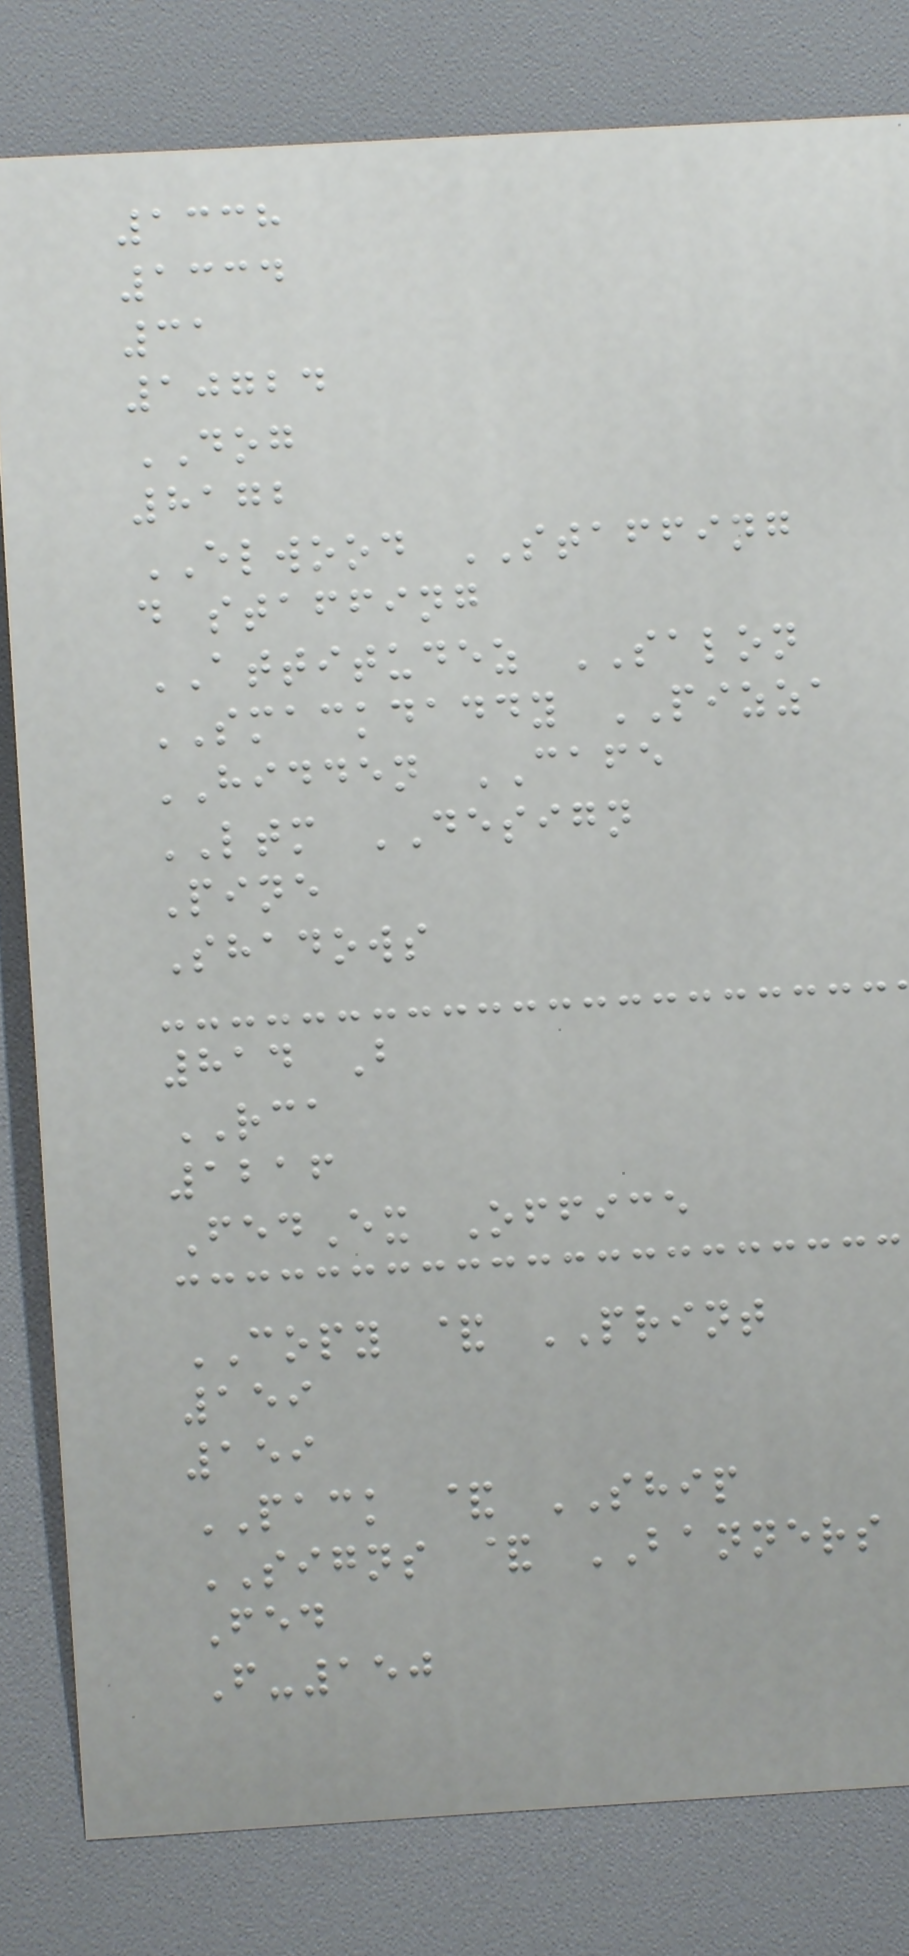1338
1334
31
10724
DOG
8172
ELWOOD STAFFING
d staffing
ATTITUDEZ SALON
SMACKDADDY PIZZA
HIDDEN CAFE
LTM DESIGN
Pine
Shadows
814 B
RCA
1216
FedEx Office
COPY & PRINT
159
159
PACK & SHIP
SIGNS & BANNERS
Fed
F-150
